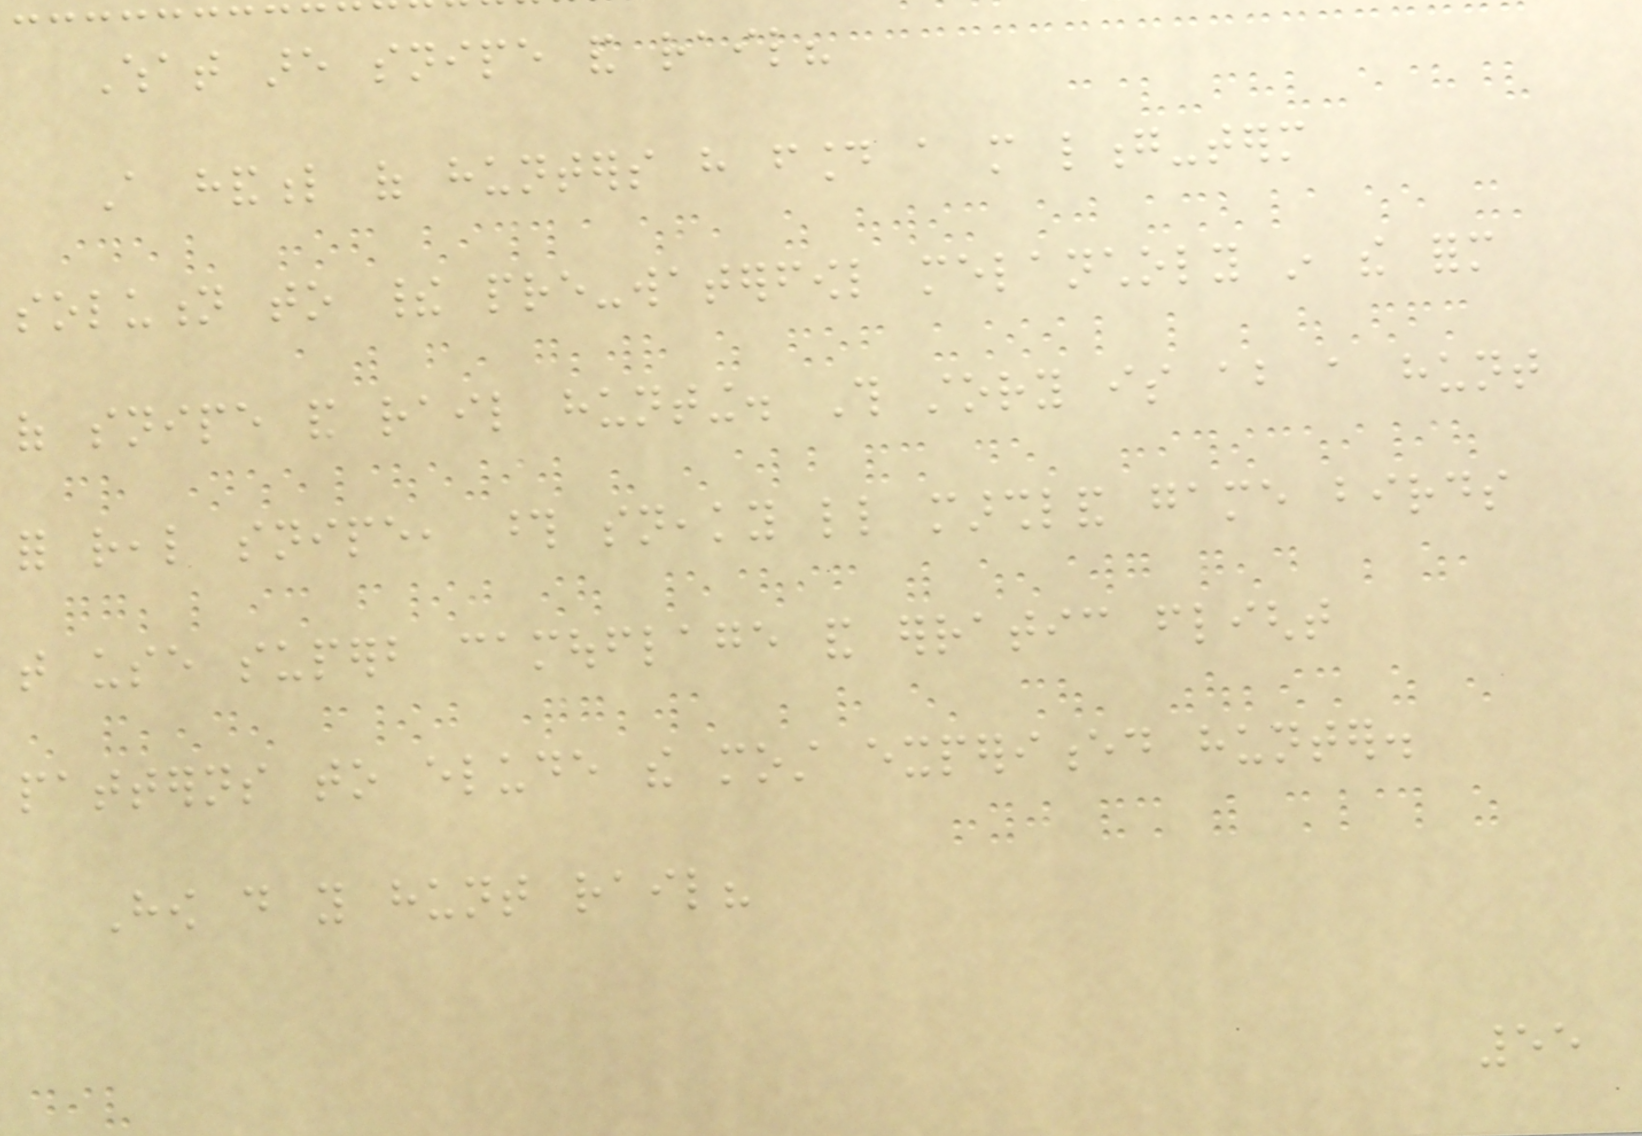What are snipe and rail?
A handful of hunters have found a more long-term
solution to their pre-waterfowl melancholy in the form
of snipe and rail hunting. This story is about a hunt
for real snipe, those sneaky little marshland game birds
that use superb camouflage and erratic flight
patterns to elude the most experienced hunter.
How do you hunt rail?
55
